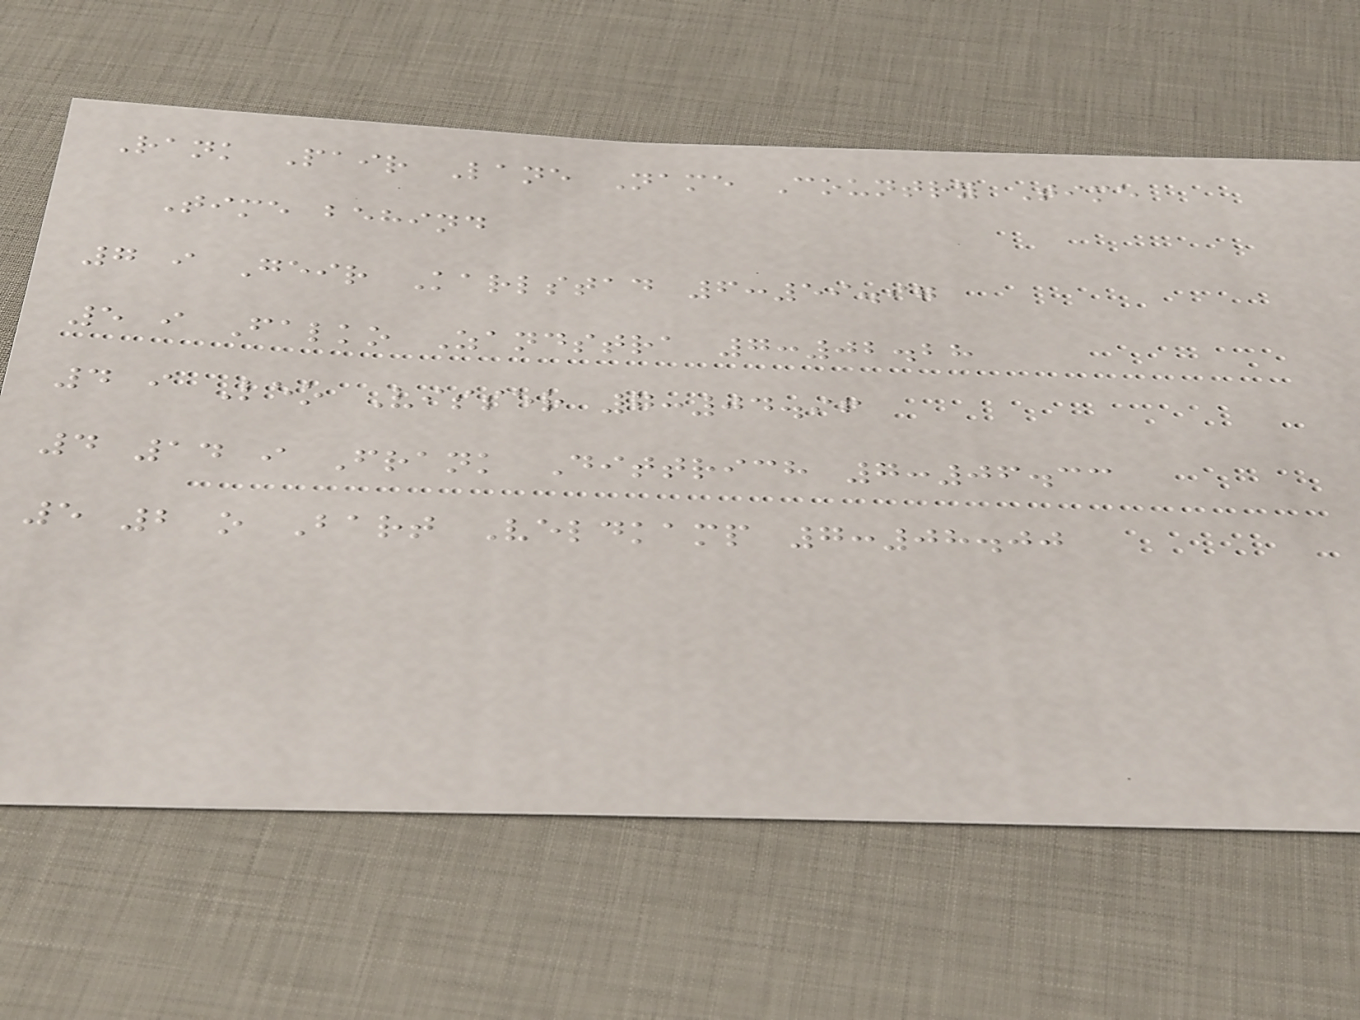Rank Pair Lane Name Country Time
Time behind
7 i Geir Karlstad 6:59.97
5 i Falko Zandstra 7:02.28
4 i Leo Visser 7:04.96
4 14 i Frank Dittrich 7:06.33
5 2 o Bart Veldkamp 7:08.00
